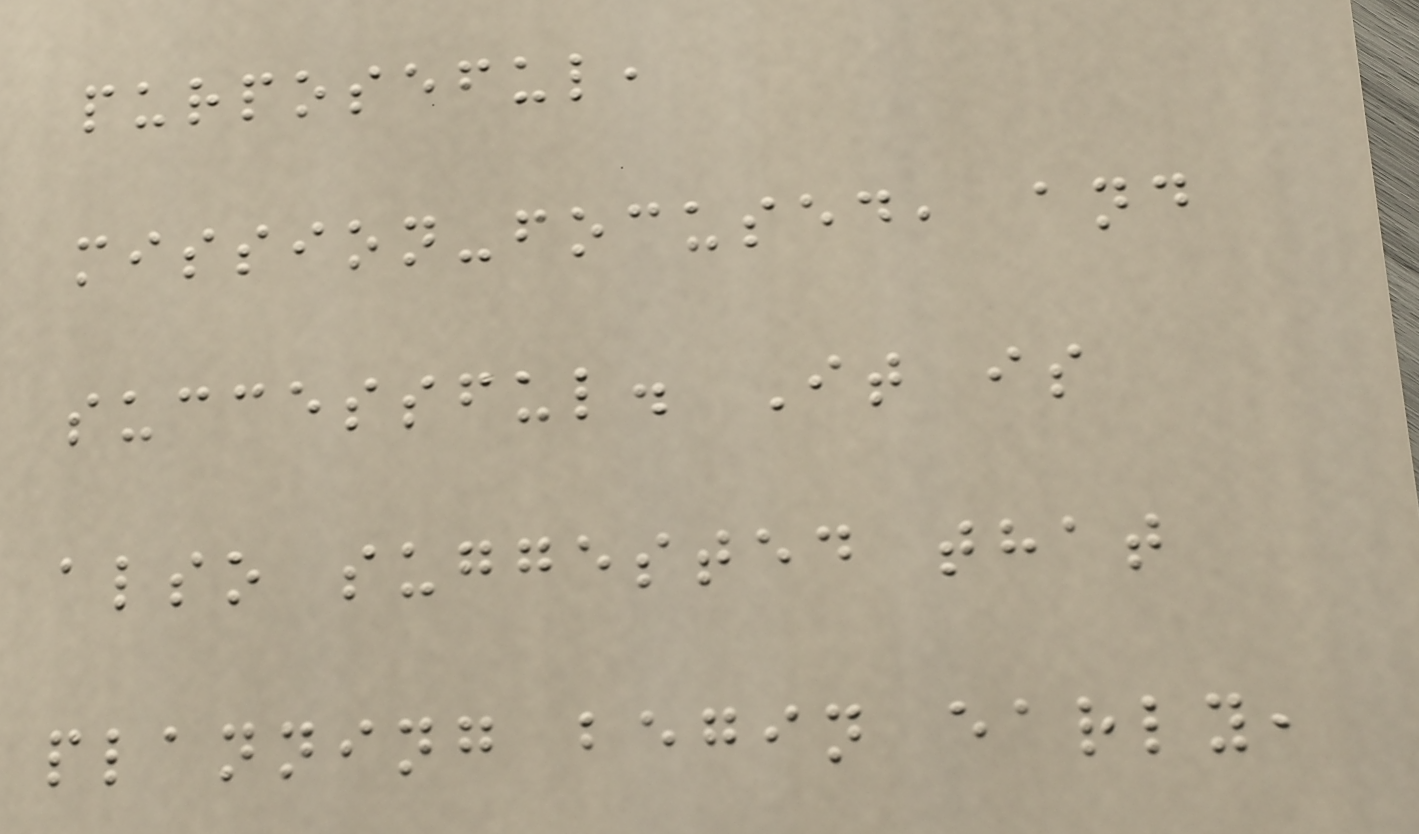purposeful,
mission-focused, and
successful. It is
also suggested that
planning begin early,
